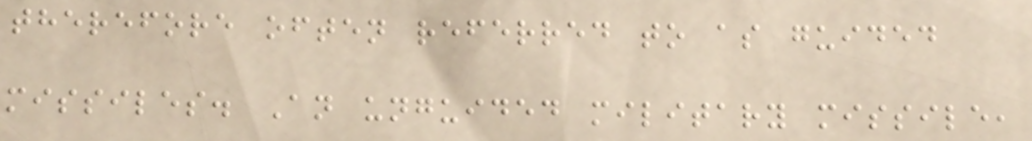therefore often referred to as guided
missiles. An unguided military missile,
